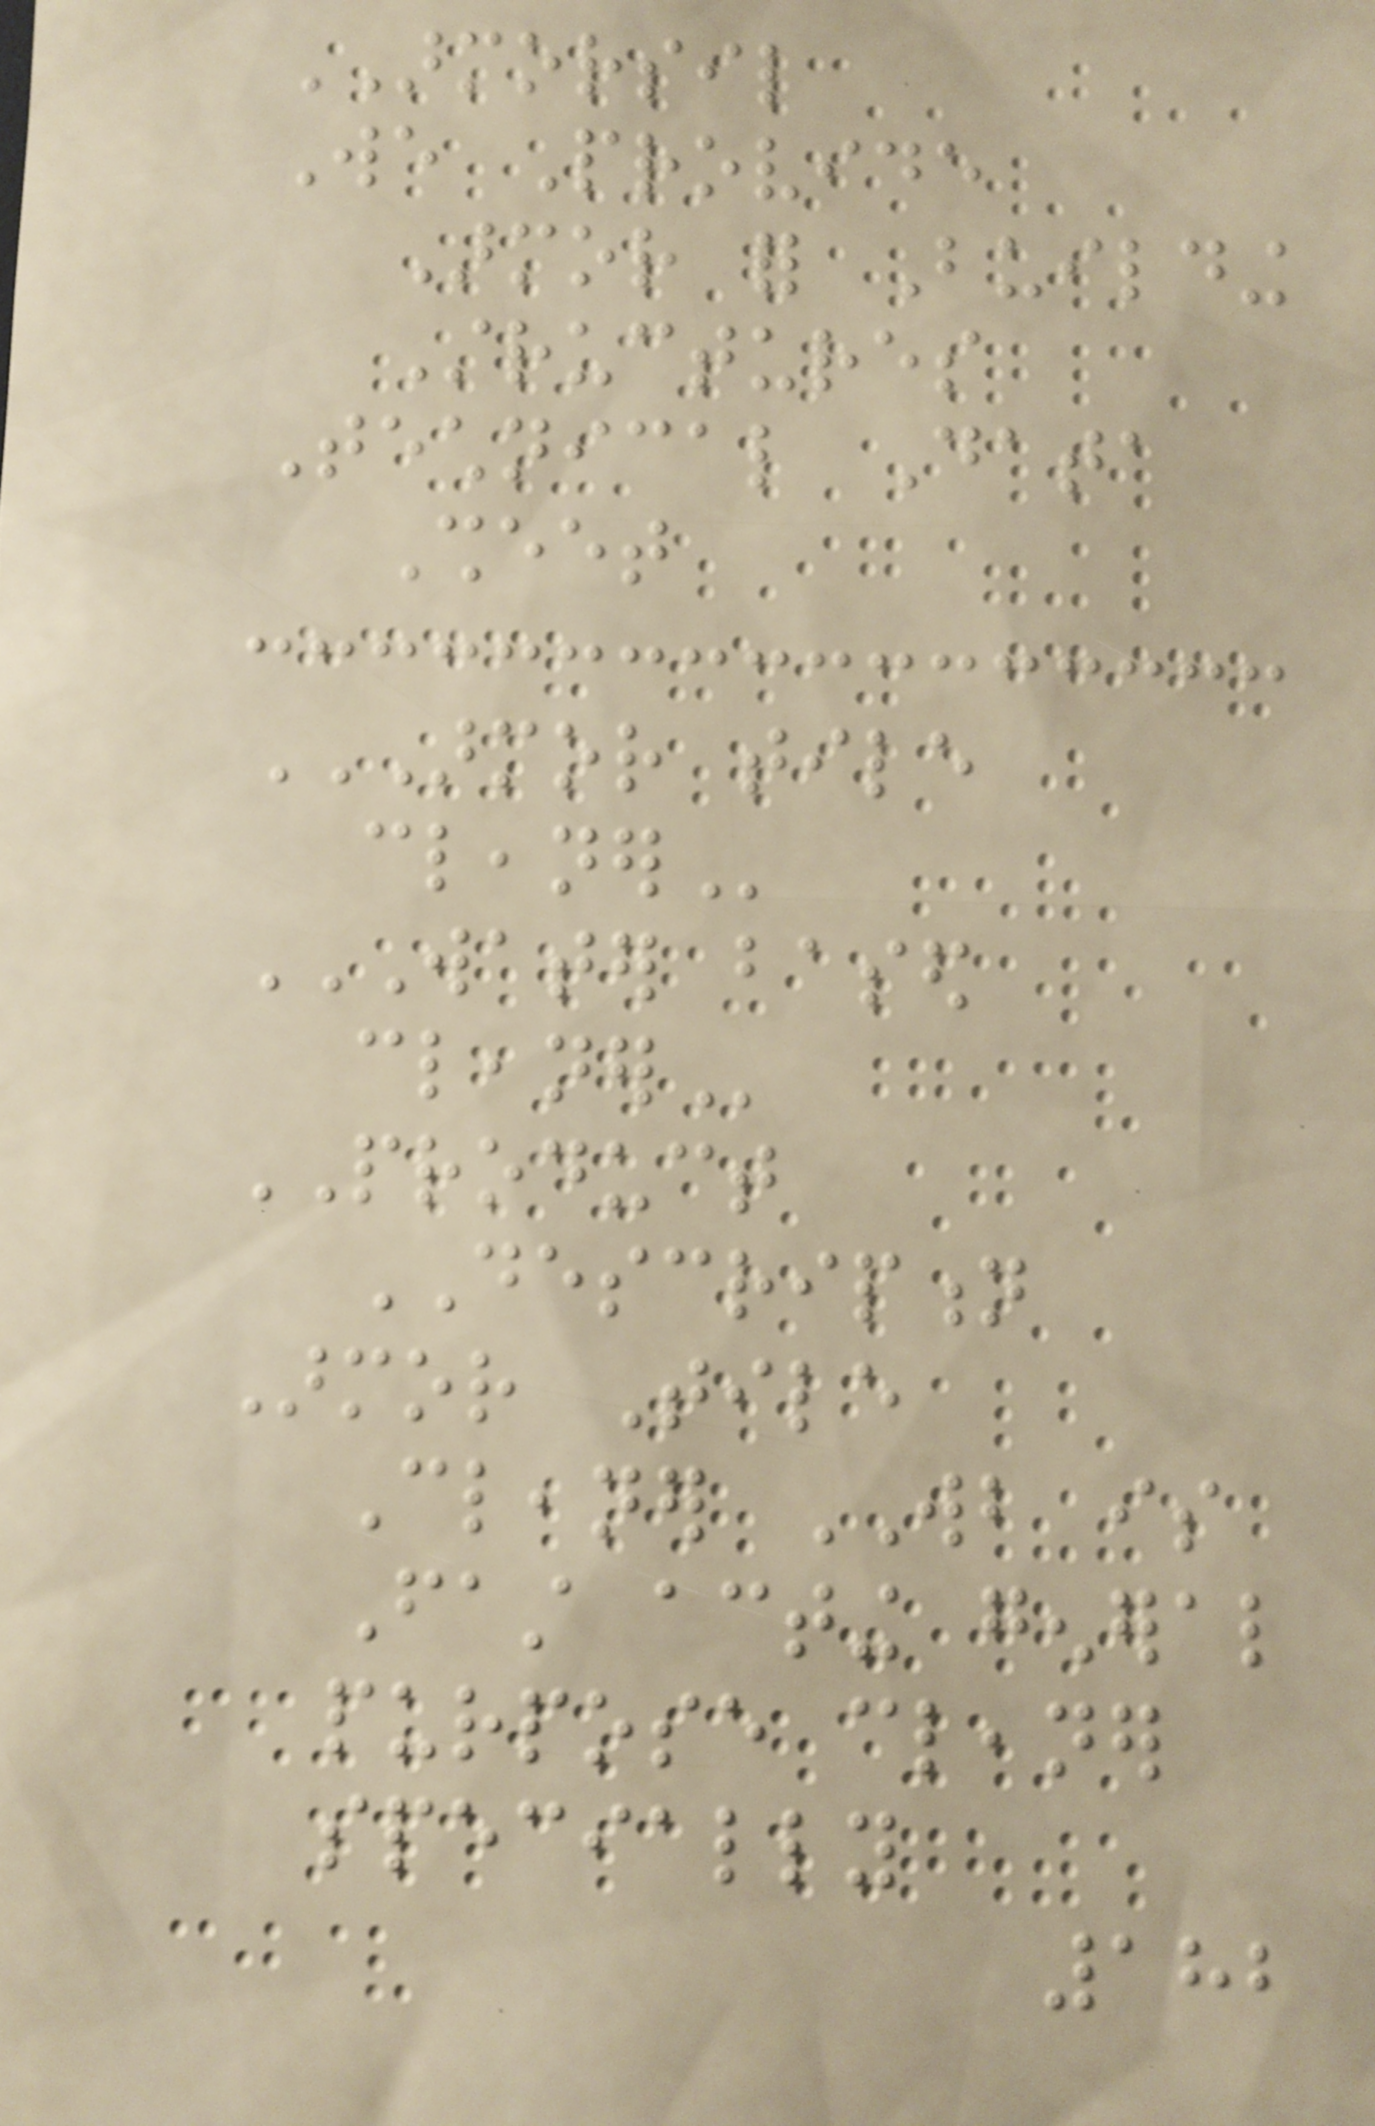ARMORSIL
We Provide
Armor for Building
Structures
Technical Data
Sheet
ARMOR TILE
CLEANER
WATER BASED
CLEANER
PRODUCT
DESCRIPTION
Armor Tile
Cleaner WB is
Fast acting general
purpose cleaner
specially
182
